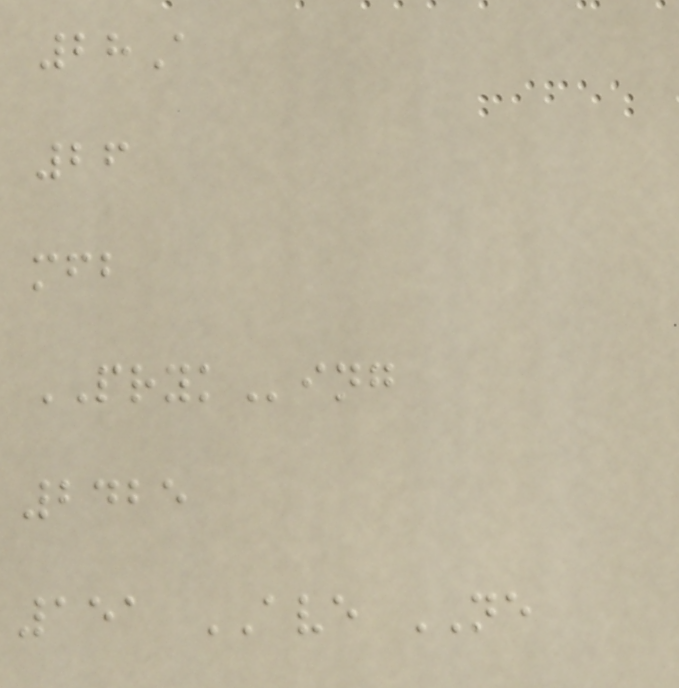28A
26
mfb
PRYKing
2425
151 AVE NE
